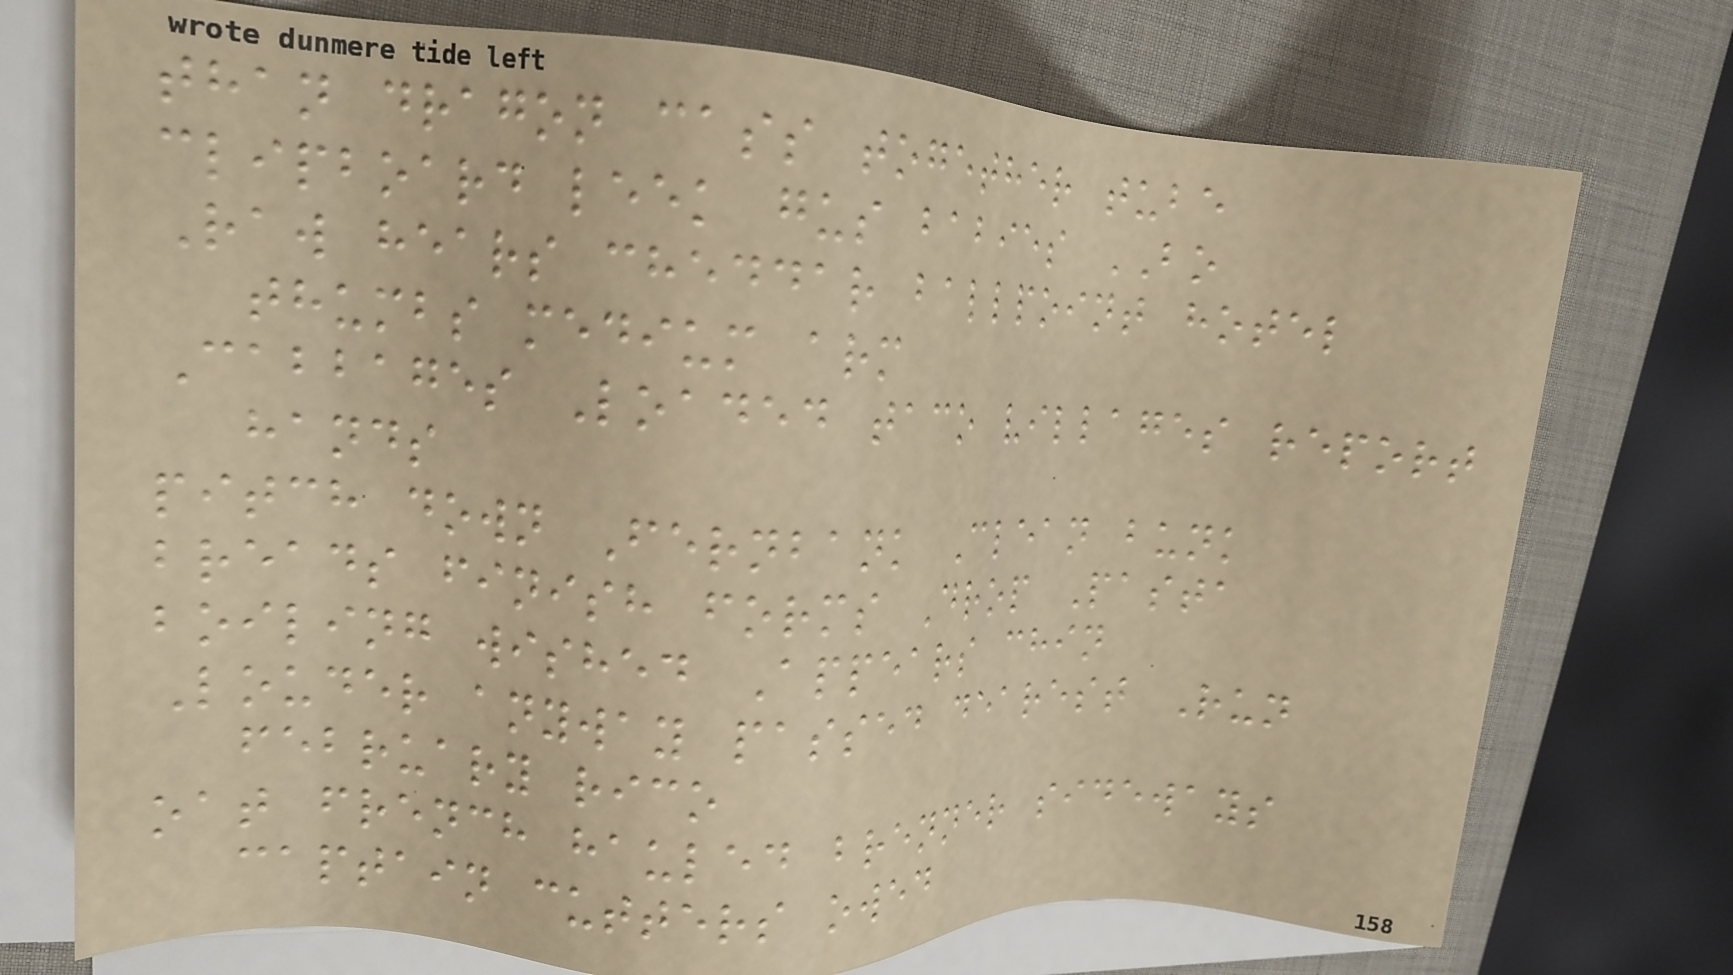than dragon cass together tube
clipboard leek gus babies BO
Raw hears cheddar ballpoint hotel
thumbs medium arm
Cabbages Loaded taco villages report
hands
pitch down Fernbank Clean bunk
breads finish forms Drop Pasta
boiling wished Appears chin
Louder anyway passed dearest Run
february rico
oat french hauled brenner sideways
captain cutters owed
